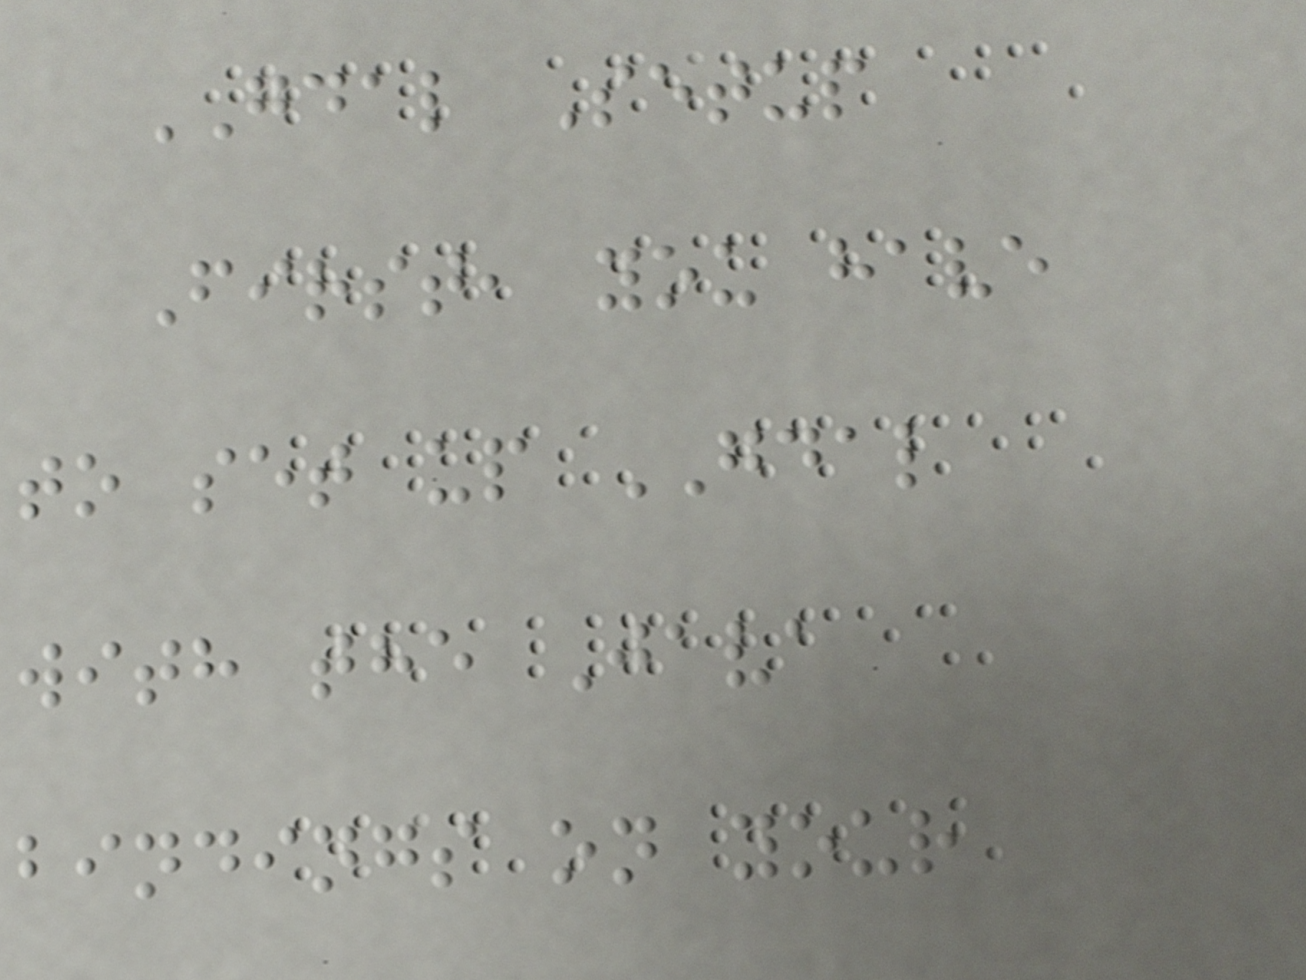GDAL Setup
First, you have
to set up GDAL
with the Java
bindings on your
